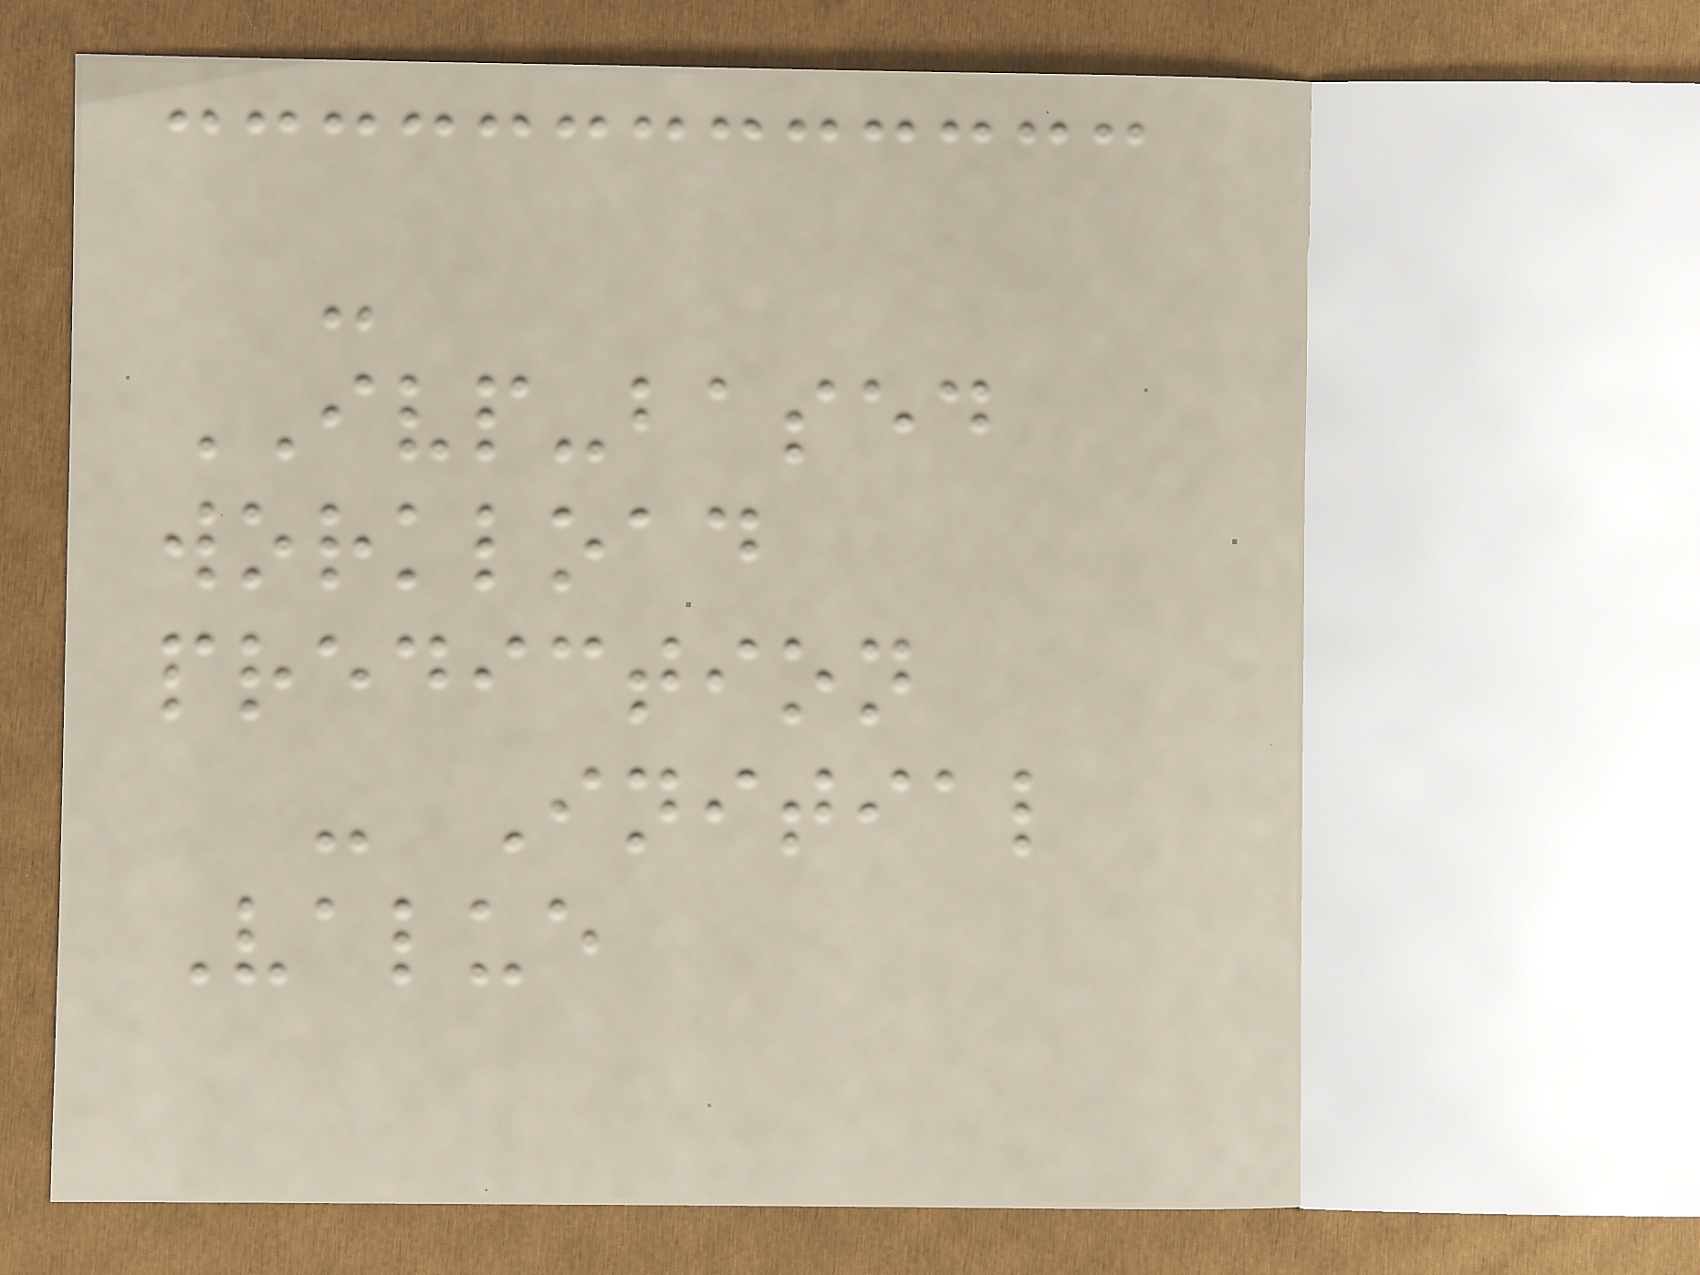-
IVP-based
workload
prediction
- Initial
Value
